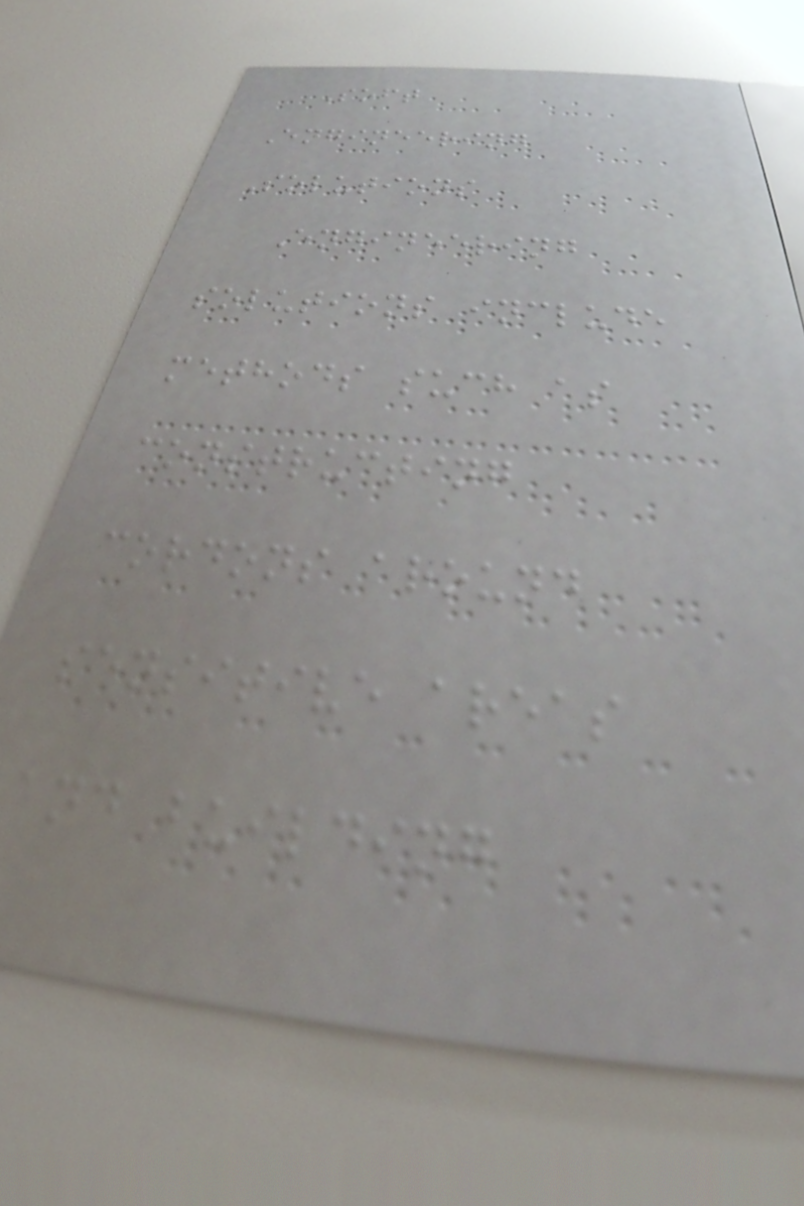Soft
Engineering
Solutions
Engineering
solutions include
methods such as
constructing
cordons around
sensitive areas
and building
